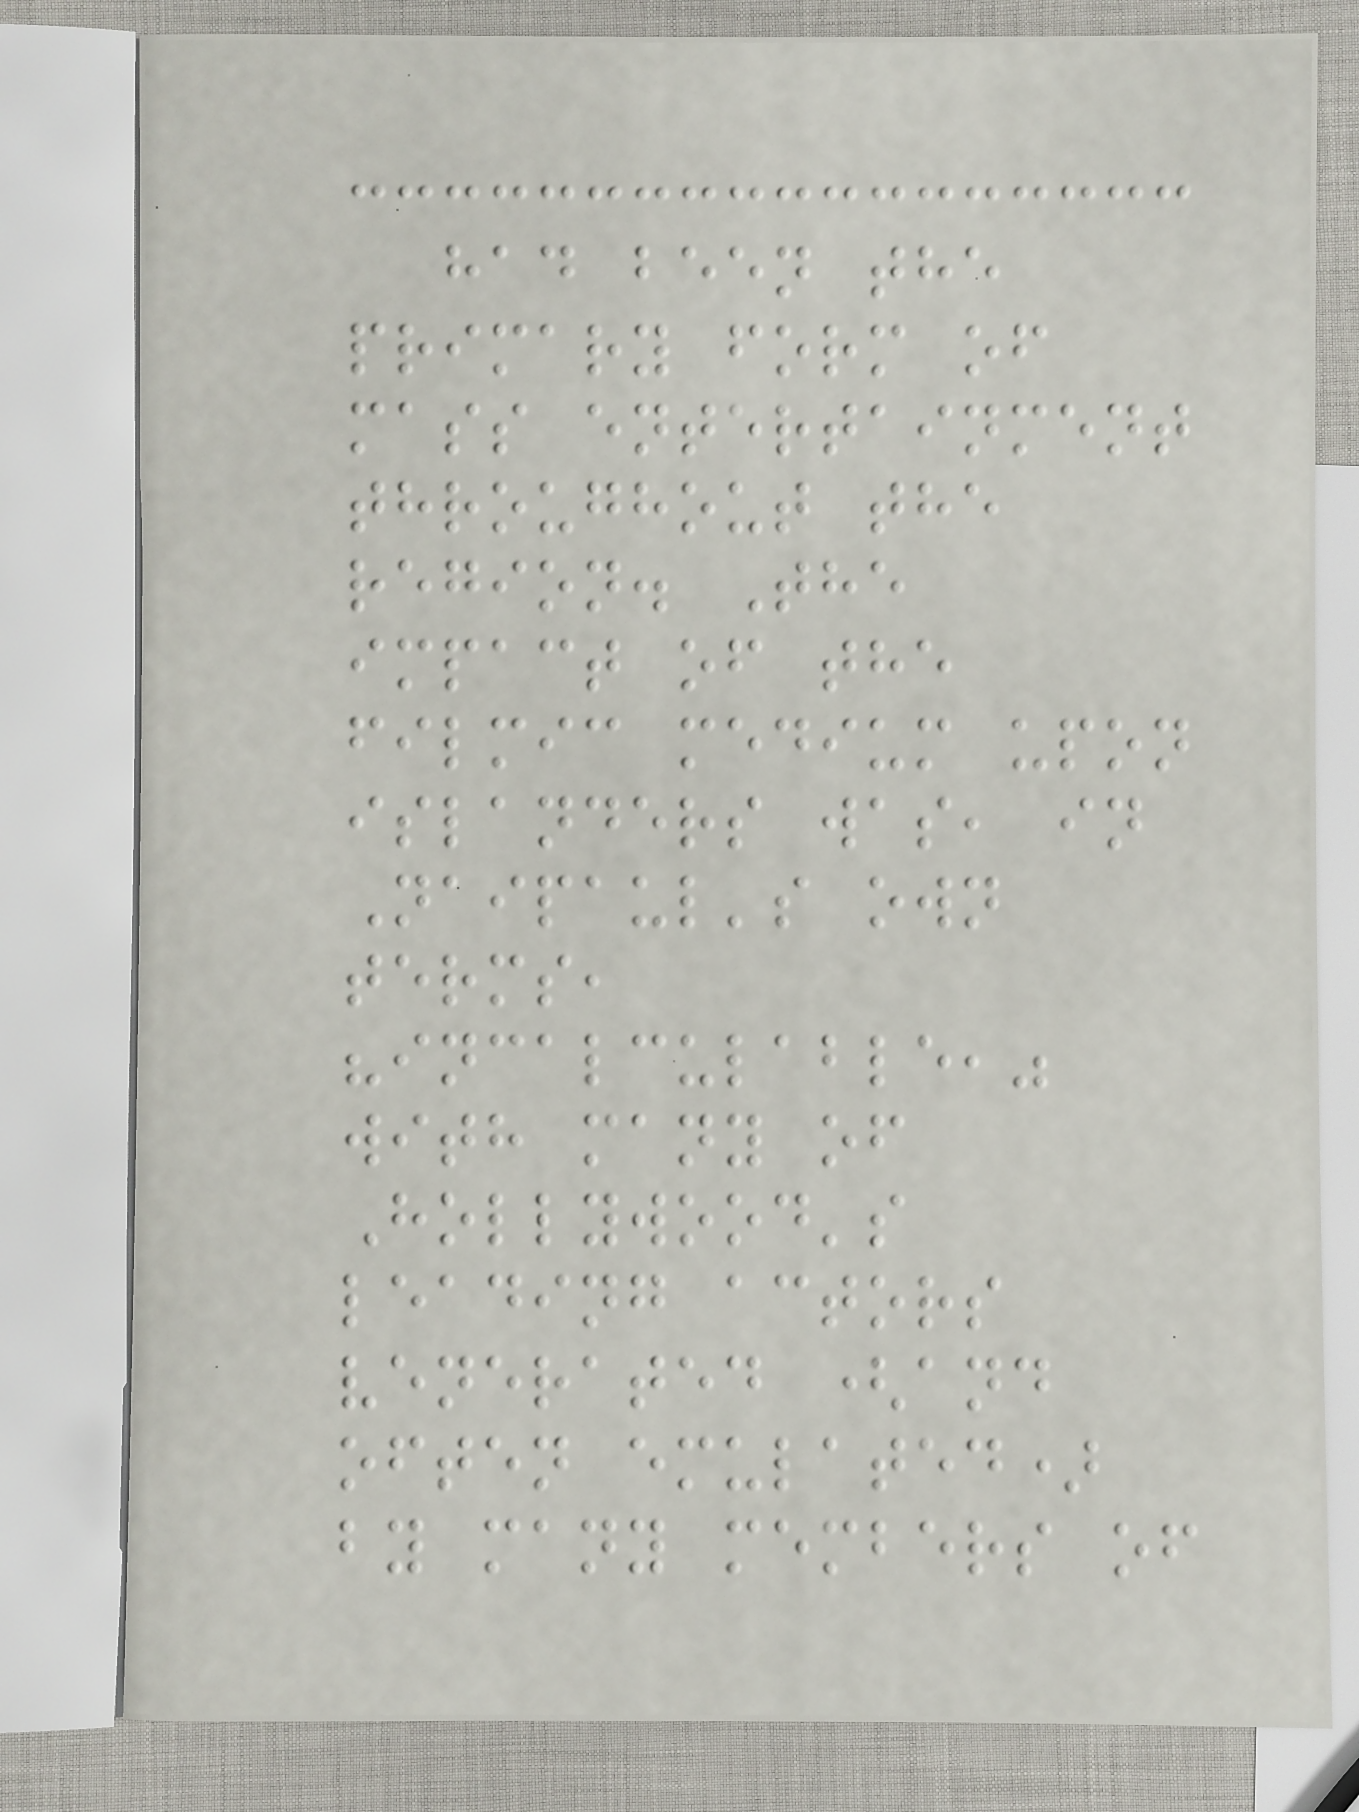had been the
primary form of
mass entertainment
throughout the
region. The
impact of the
filmic medium upon
islanders was, in
Naipaul's own
terms,
"incalculable,"
with many of
Hollywood's
leading actors
venerated (and
often emulated)
by many members of
